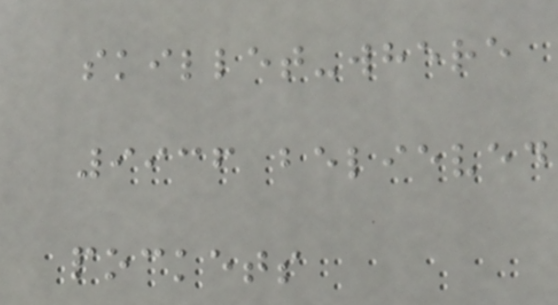skillet-where
9936 believed
pockets
